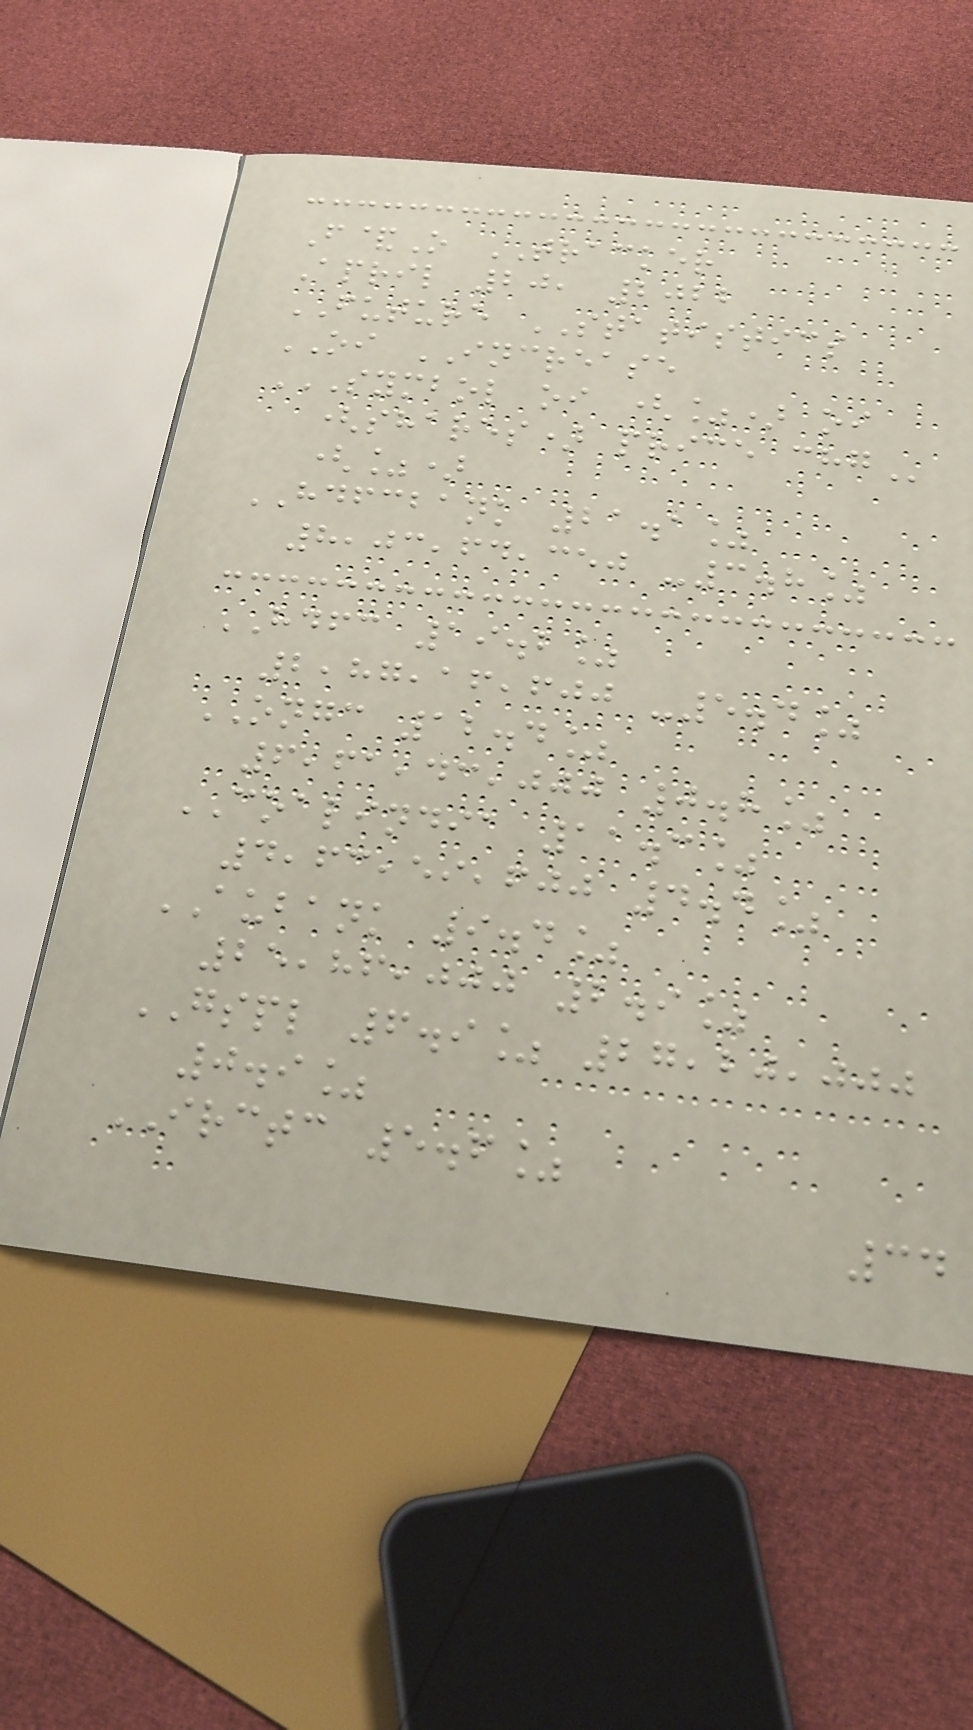F&O TRACKER
April 20, 2022
FUTURE STATISTICS
OI INCREASE
SYMBOL OI (%) OI
(SHARES) PRICE CHG
(%)
HDFCBANK 21.1%
8,03,64,350 -3.8%
HDFC 19.2%
2,87,16,600 -5.4%
ONGC 12.4%
6,61,43,000 0.8%
COALINDIA 11.3%
4,63,59,600 4.4%
AUBANK 9.4%
25,86,000 2.9%
GSPL 6.9% 27,20,000
0.9%
IRCTC 5.6%
34
